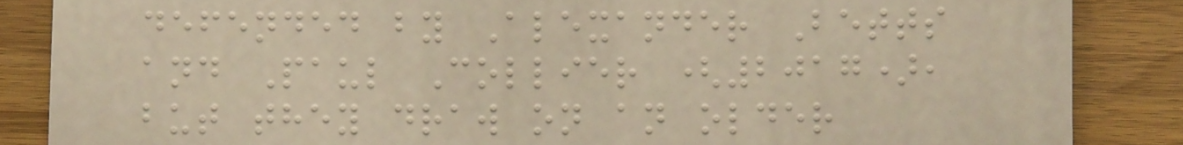defended by Alexander Betts
and Paul Collier (2017),
but they draw on an older
